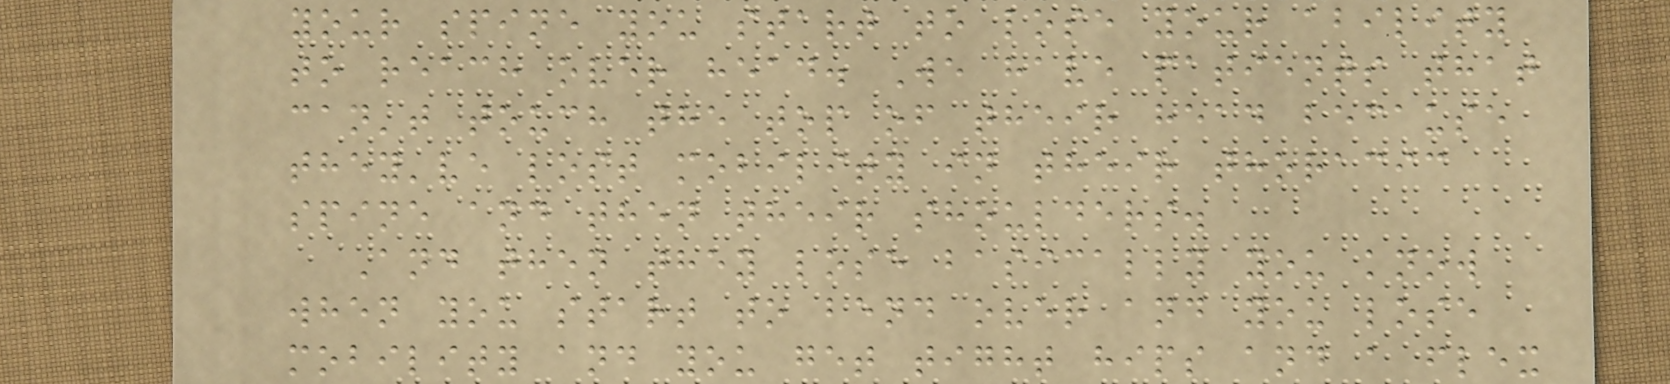your spine you start to lose your ability
to reach over head. We have patients that
can't touch the top of their head because
they've lost mobility in their thoracic
spine and then their shoulders.
And then they lose basically you know
when you start to bend over and you lose
mobility and you get tight hips and a flex
